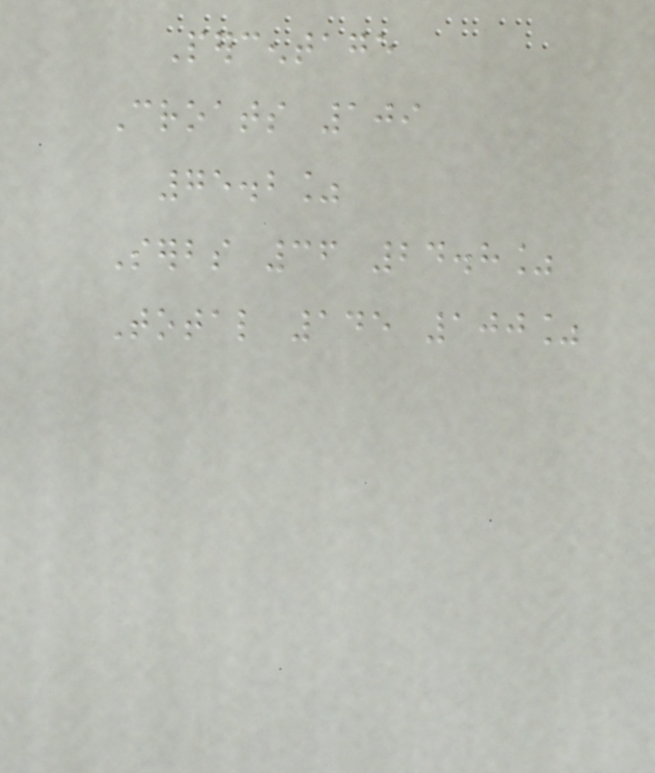Percentage
Croats 109
75.2%
Serbs 36 24.8%
Total 145 100%
